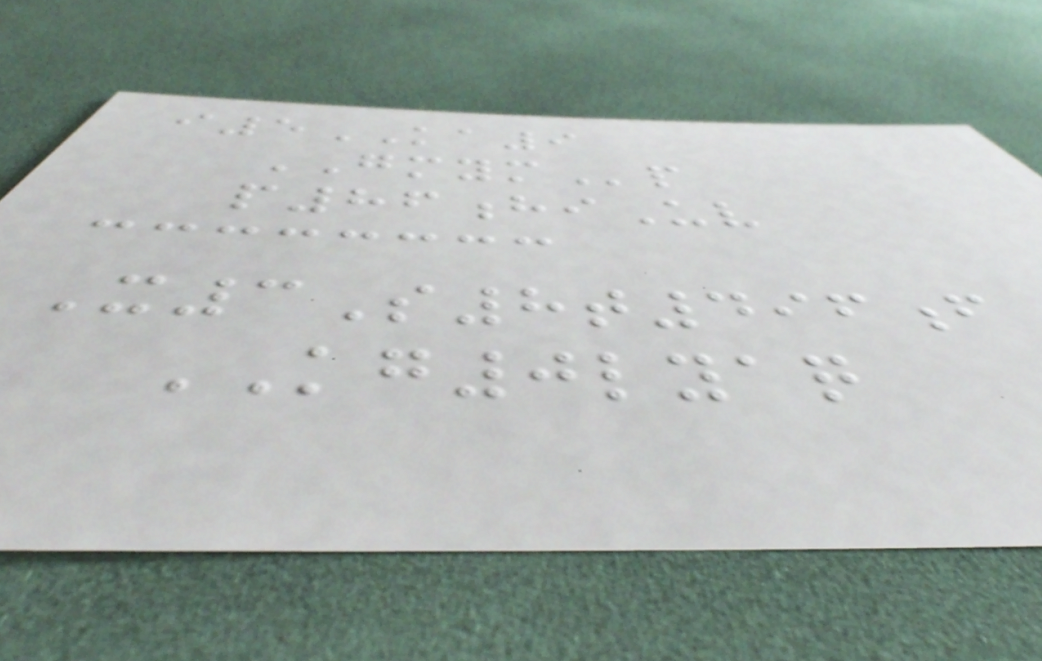i5KA9
GMYMp
p86hiUv
X3S8t496f
KG0lyaq
